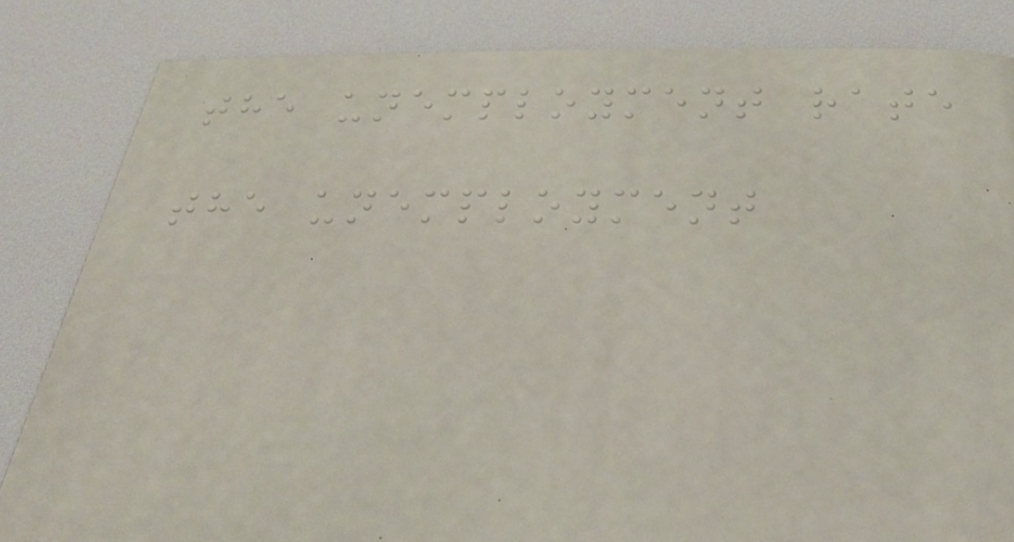the unemployment rate
the unemployment
